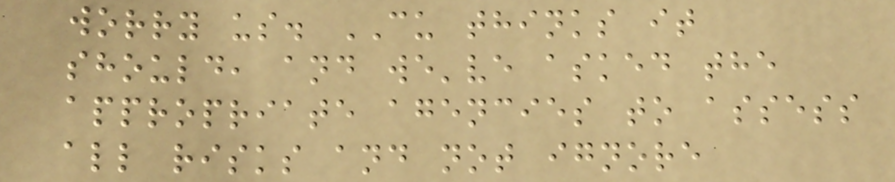worry us. CU thinks it
should, and we've asked the
appropriate agencies to assess
all risks and not ignore
